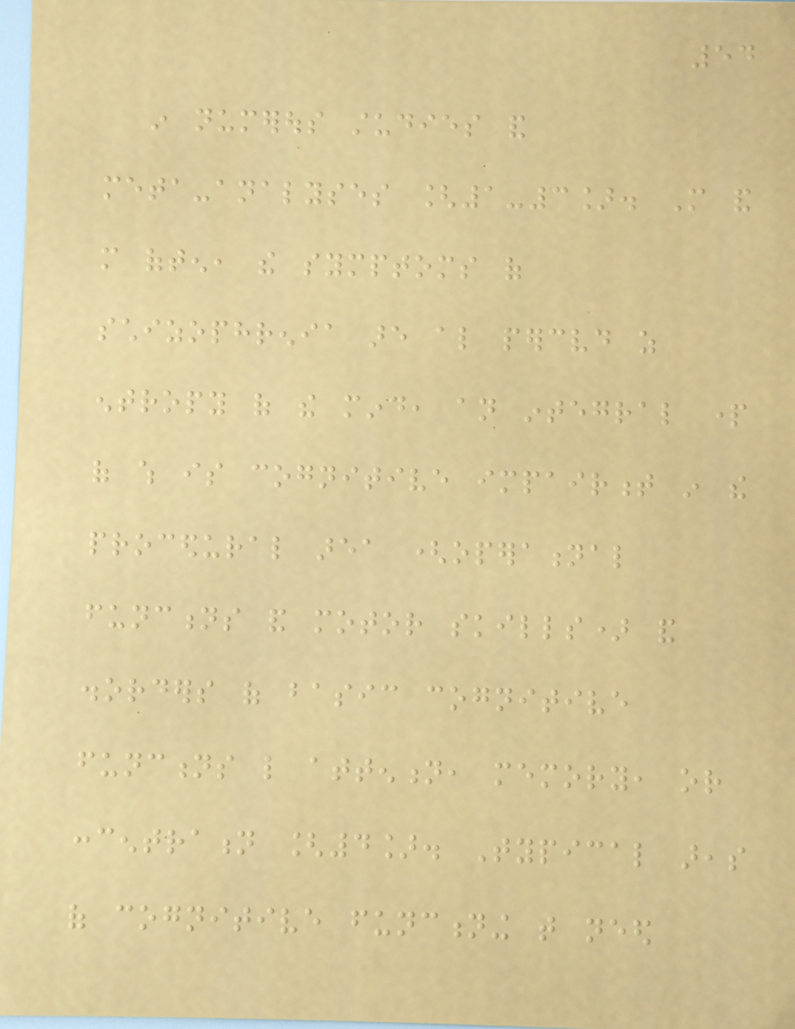54
in numerous studies and
meta-analyses [1-3]. More and
more often, the symptoms of
schizophrenia are also perceived as
entropy of the mind, an integral part
of which is cognitive impairment in the
procedural area (operational
functions and motor skills) and
disorders of basic cognitive
functions like attention, memory, or
concentration [4]. Typical areas
of cognitive functioning that need
